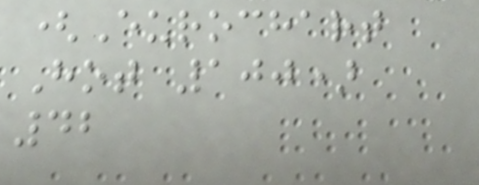(Eurochart
Hot 100)
42
